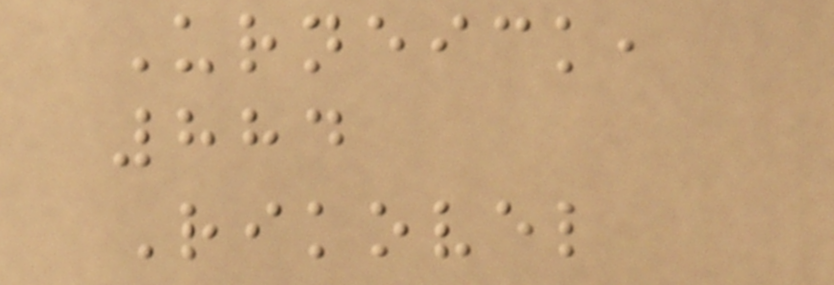Urneick,
884
Rikovel
